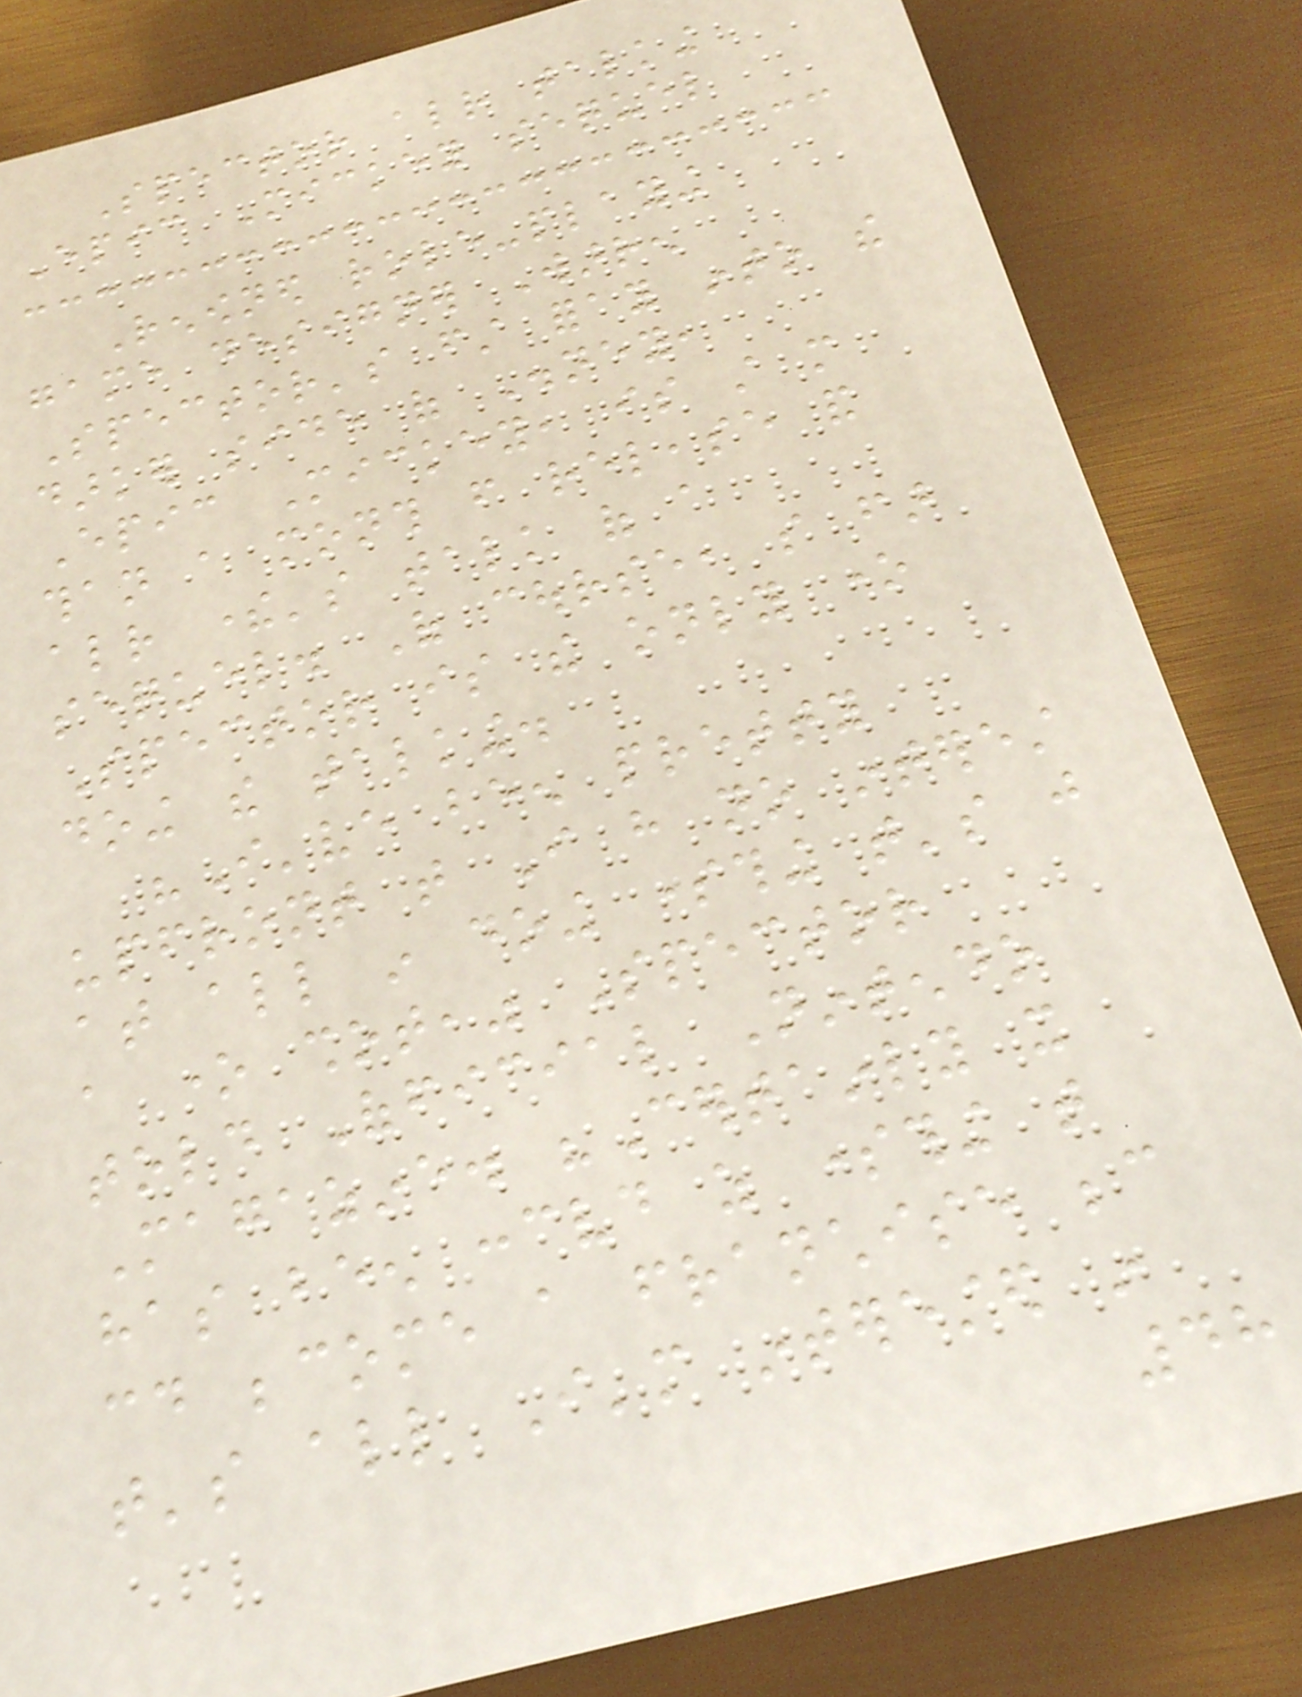Spector already talking
Epic Mickey sequel
Renowned role-playing
game designer Warren
Spector's first foray into the
darker side of Disney,
Epic Mickey, is still more
than a month from release and
already there's talk of a
sequel. Of course, so far
Spector is the only one
doing the talking.
"I've been pretty
upfront that I have no interest
at all in doing something that's just
a one shot," Spector
told Official Nintendo
Magazine. "Certainly it
has been conceived as something that
could become a franchise because
that's all I'm interested in
48
